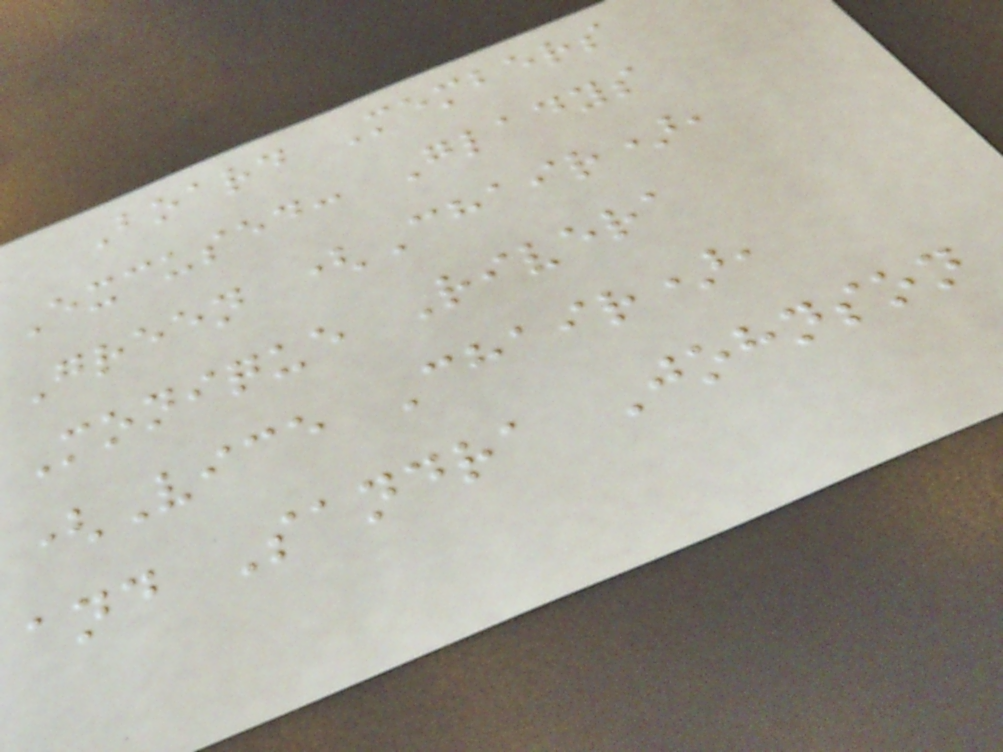Board Members
Excused: Gladys
Green (Chair),
Monique Rivera
(Vice Chair),
and Sandra Johnson
